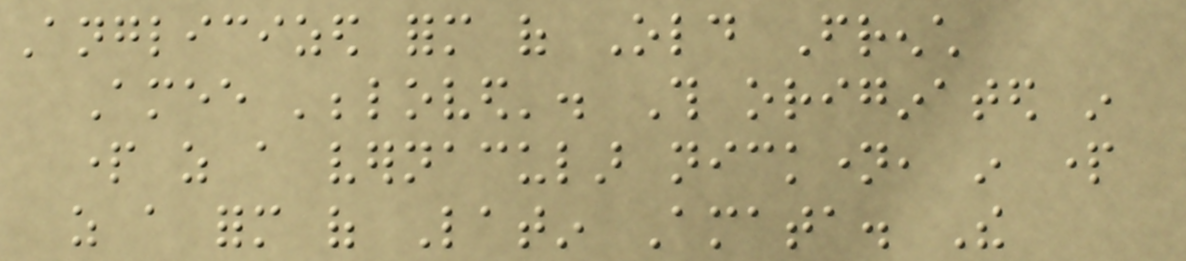Anglicized form of Old French
Amee 'beloved'. This originated in
part as a vernacular nickname, in part
as a form of Latin Amata. The
